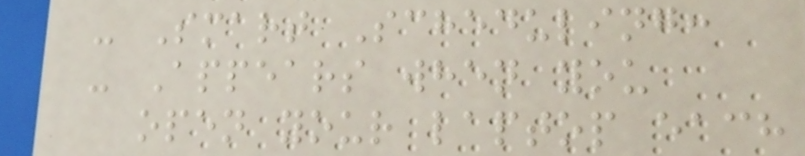- Smart Scheduling:
- Appears when you
open your laptop each
